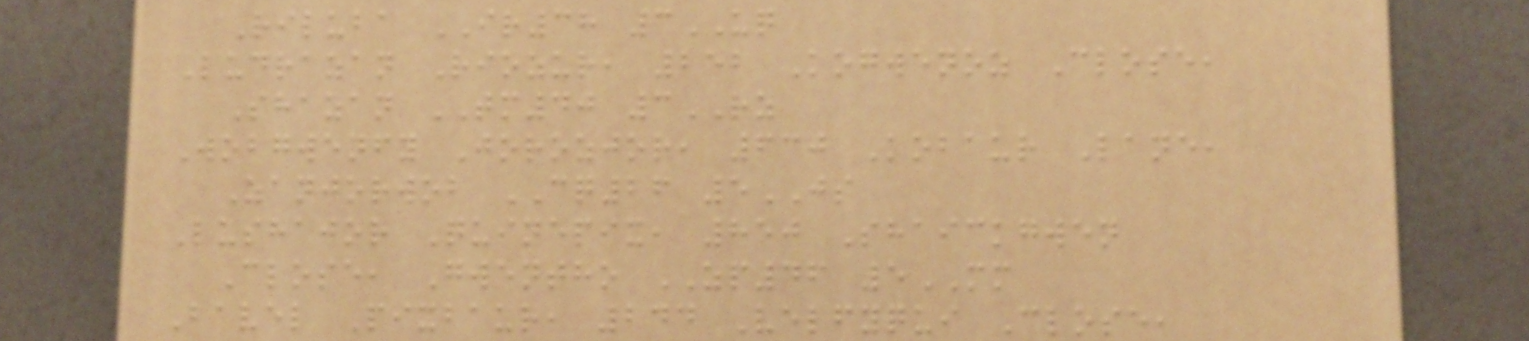Riluba IR38 3UQ
Ludrazan Riozur, 252 Kogwenoz Close,
Shazan TM40 3RZ
Wobgwenfy Jorozjor, 630 Kobaur Lane,
Zanjorwob CQ26 5JS
Lushajor Quinepix, 850 Shaickgwen
Close, Gwentho ZP46 5MM
Bavel Pixbaur, 244 Velfyqui Close,
